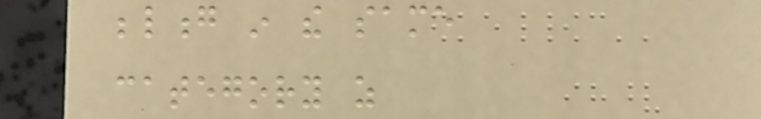belong in the same
category as
